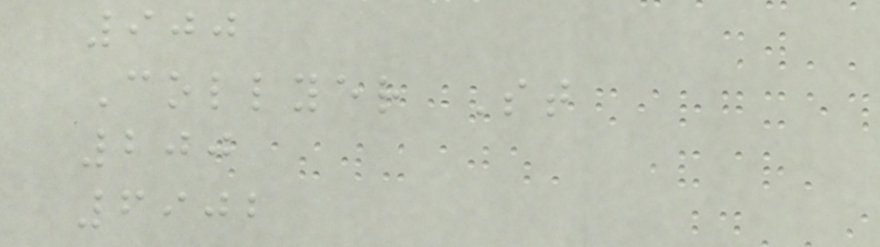900
Collyer St
200
6902
